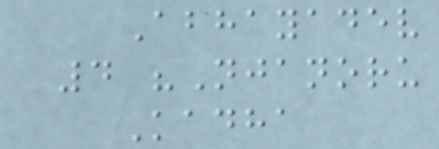Abhayadev
4 "Njanoru
Kadha
